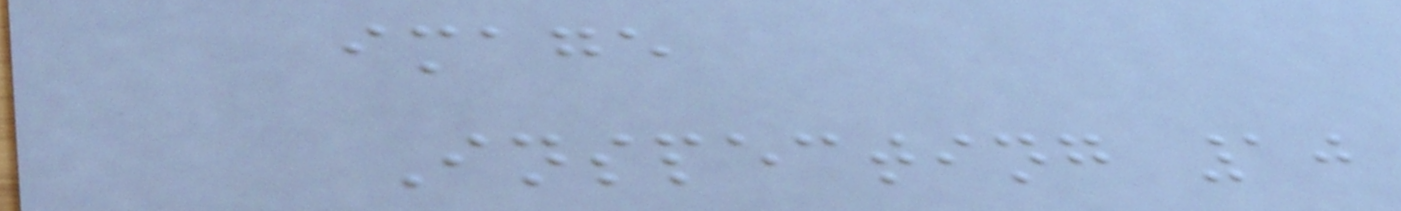image
Inspecting 10
